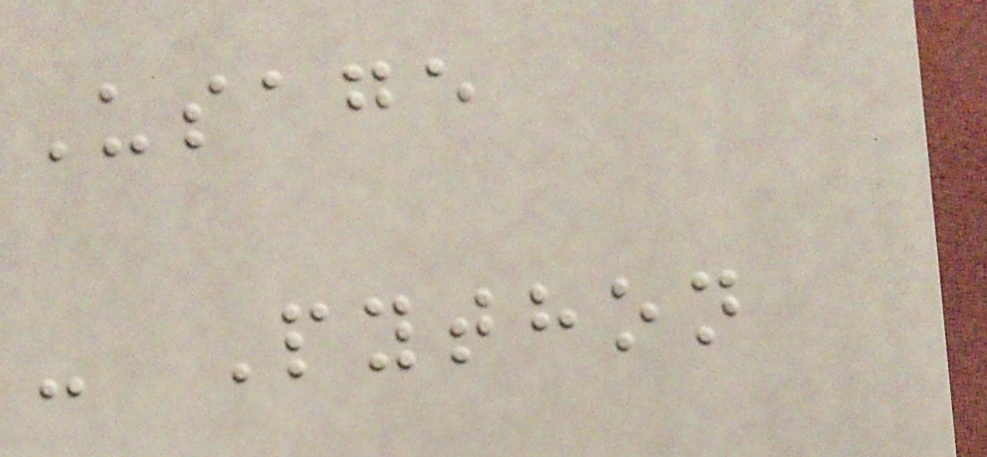Usage
- Python
